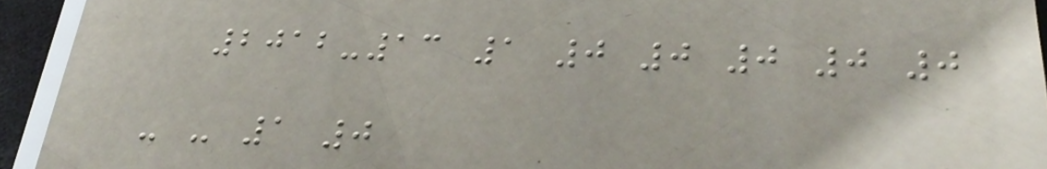2012-13 1 0 0 0 0 0
- - 1 0
